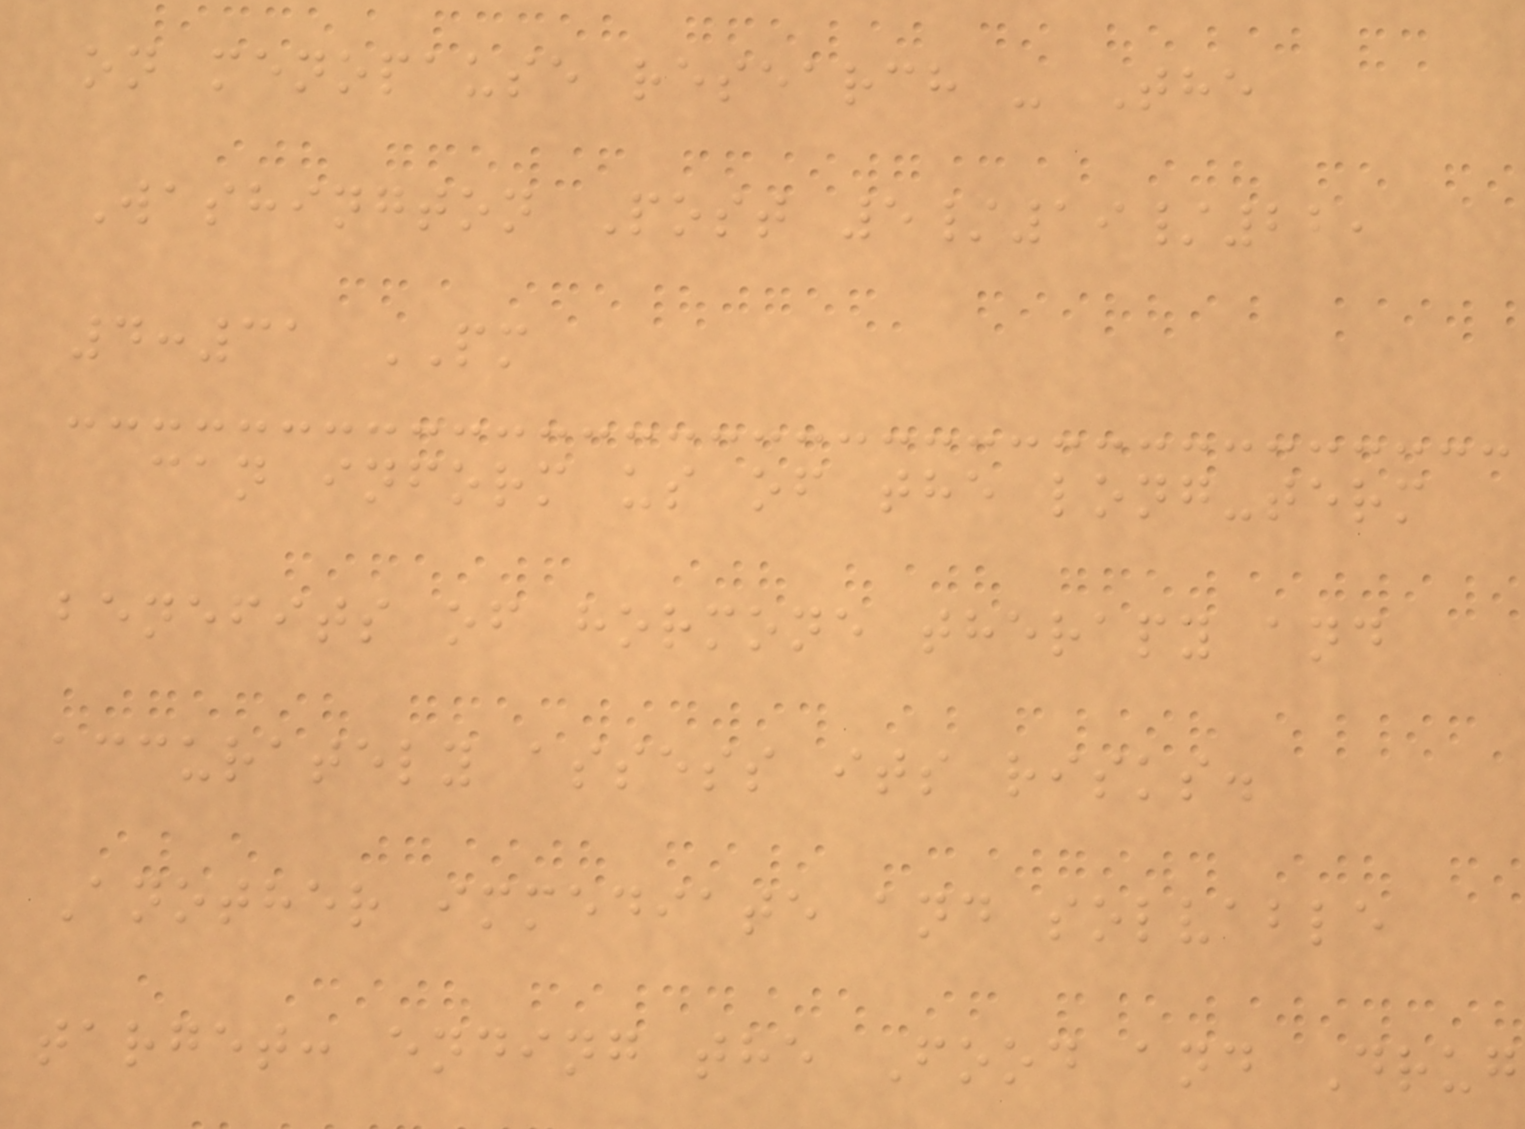on menopause research - The
Washington Post 5/19/22,
4:31 PM
can inform us of the long-term
benefits of hormone therapy and
accurately assess its risks.
Another immediate and solvable
target: ending the Food and Drug
